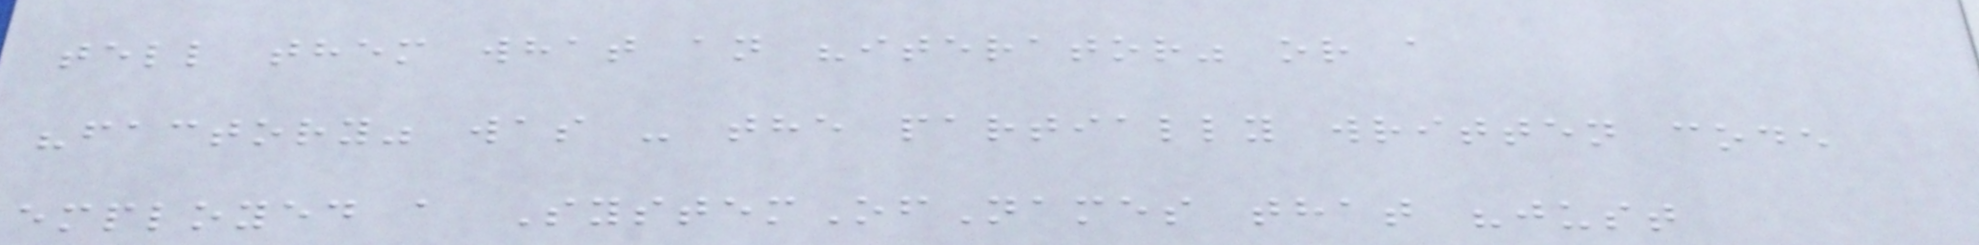tell them what an "iterator" or a
"factory" was - the partially written code
employed a SystemOfNames that "just
